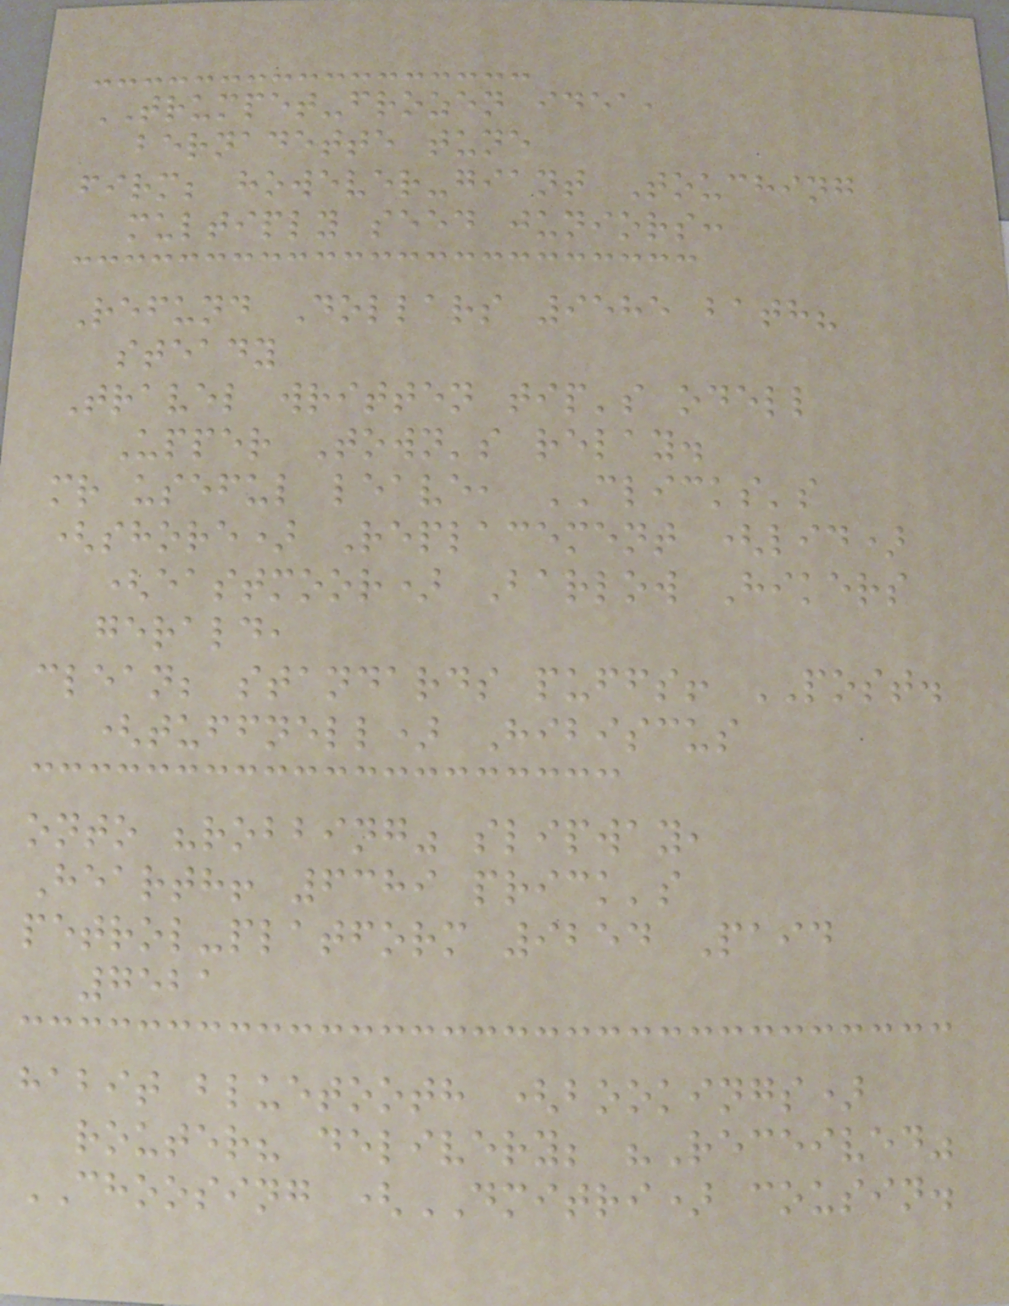TRUMPET-frozen idea,
bernadette tune
firm; however-giant Touching
multiply seed juniors:
Refund Dollars 9585 bath?
steady
Travel written tip's odell
Upper Town's relay.
mr useful leave, CLICKS's
(shore) Replacement (lid)
(eastmoor) Barlow Hikers
gerald,
clean; standards puffs! POST.
(tuffnell) Hibiscus
onto "robbing" slipway,
Hearth! 6389 prick's
petrol-platform 9254 Paid
7521
habit bluetooth (bookings)
router? delivery; "Received"
CHOOSING (DMITRI) cousin.
